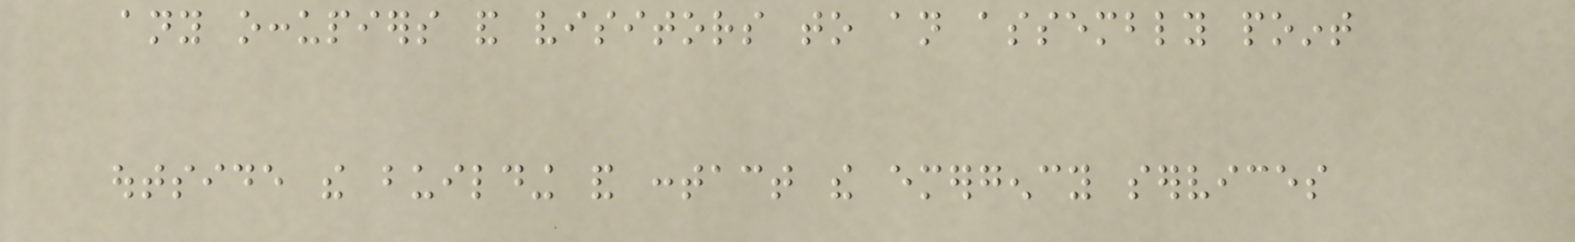any occupiers and visitors to an assembly point
outside the building and contact the emergency services
